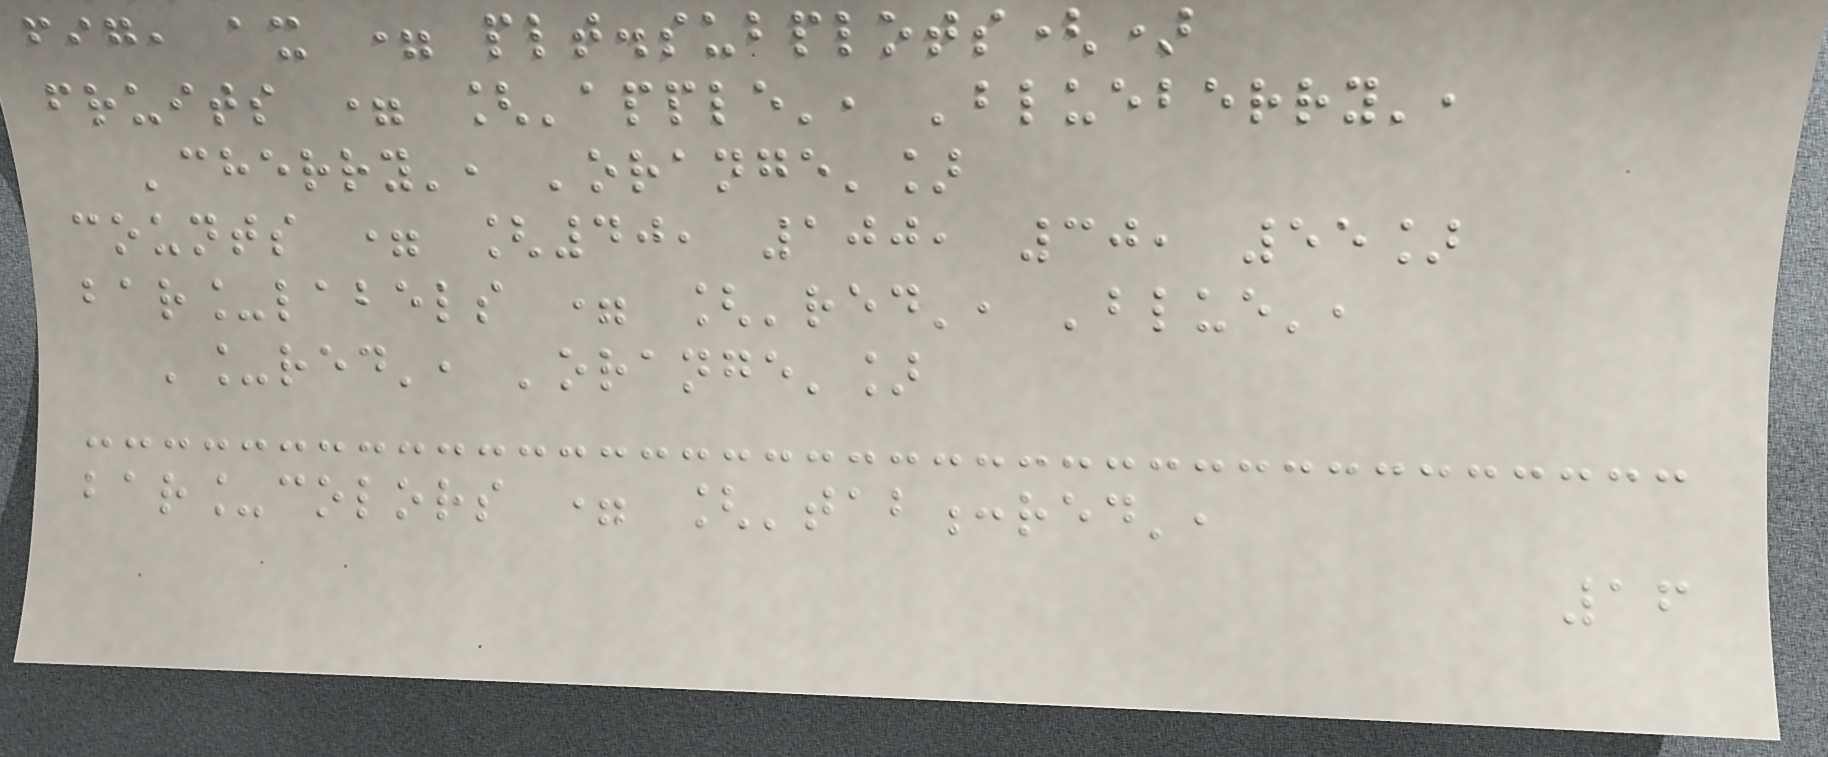fig, ax = plt.subplots()
fruits = ['apple', 'blueberry',
'cherry', 'orange']
counts = [40, 100, 30, 55]
bar_labels = ['red', 'blue',
'_red', 'orange']
bar_colors = ['tab:red',
16
